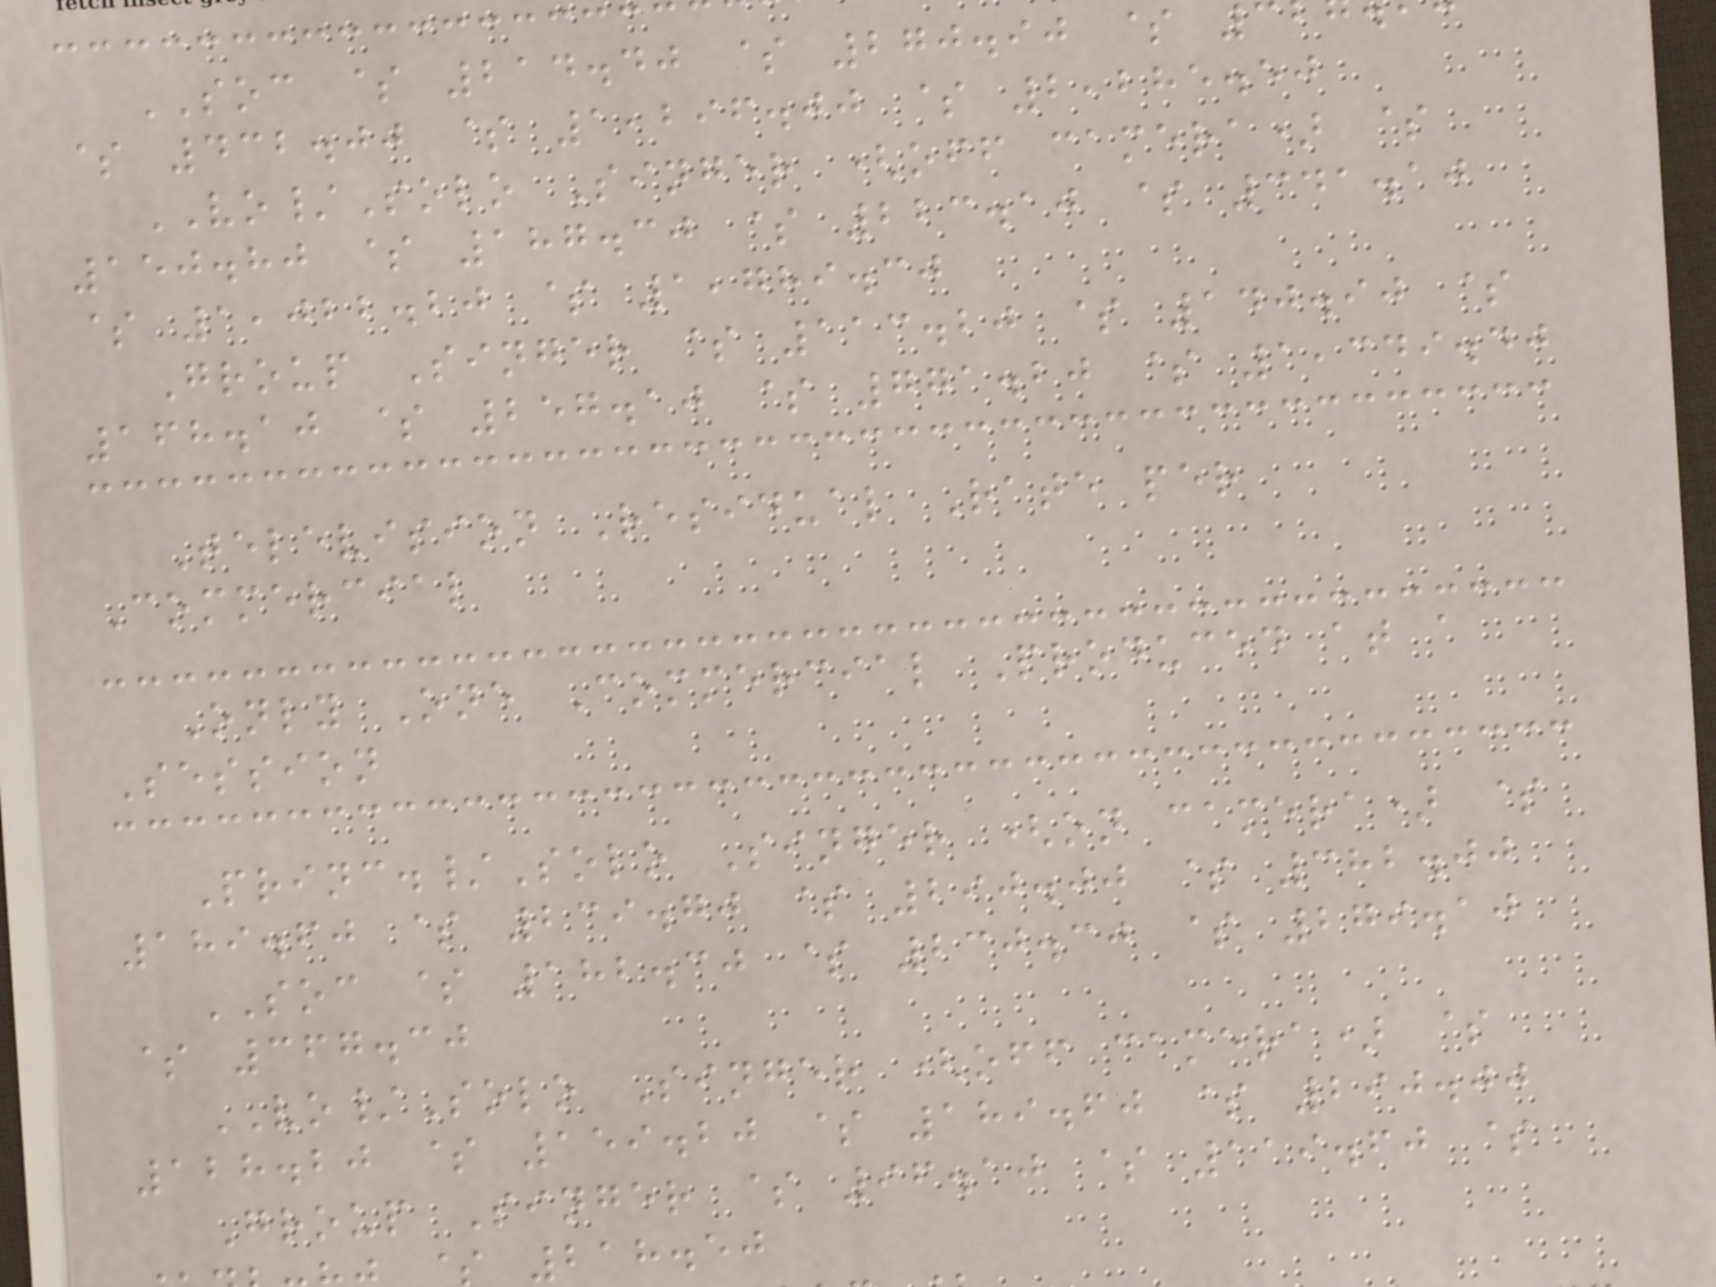SOC $ 214.40 $ 270.90 $
$ 432.00 $ 1,296.00 $ 2,285.50
VO/Solo Singer (off camera) $
150.80 $ 187.30 $ 223.10 $ 341.10
$ 1,022.20 $ 1,789.30
Group Singer $ 113.20 $ 140.90 $
168.10 $ 257.10 $ 771.20 $ 1,349.40
Television Residual Rate per
Commercial
Only One Commercial Produced at a
Session
Princ./Solo Singer (on camera) $
189.60 $ 239.70 $ 290.00 $ 382.00
SOC $ 182.30 $ 230.30 $ 279.10
$ 367.30
VO/Solo Singer (off camera) $
128.20 $ 159.20 $ 189.60 $ 290.00
Group Singer $ 96.10 $ 119.60 $
218.50
